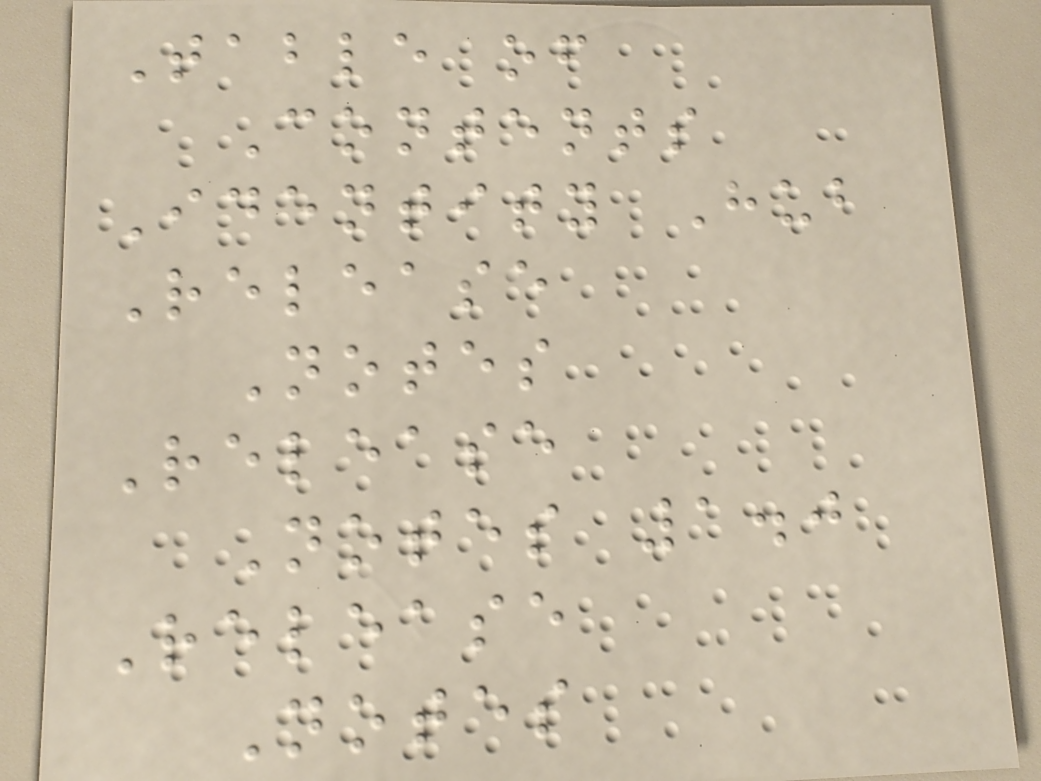Table of
Contents
Identity Hub
Release
Notes
Release
Notes 1.0
Release
Notes
